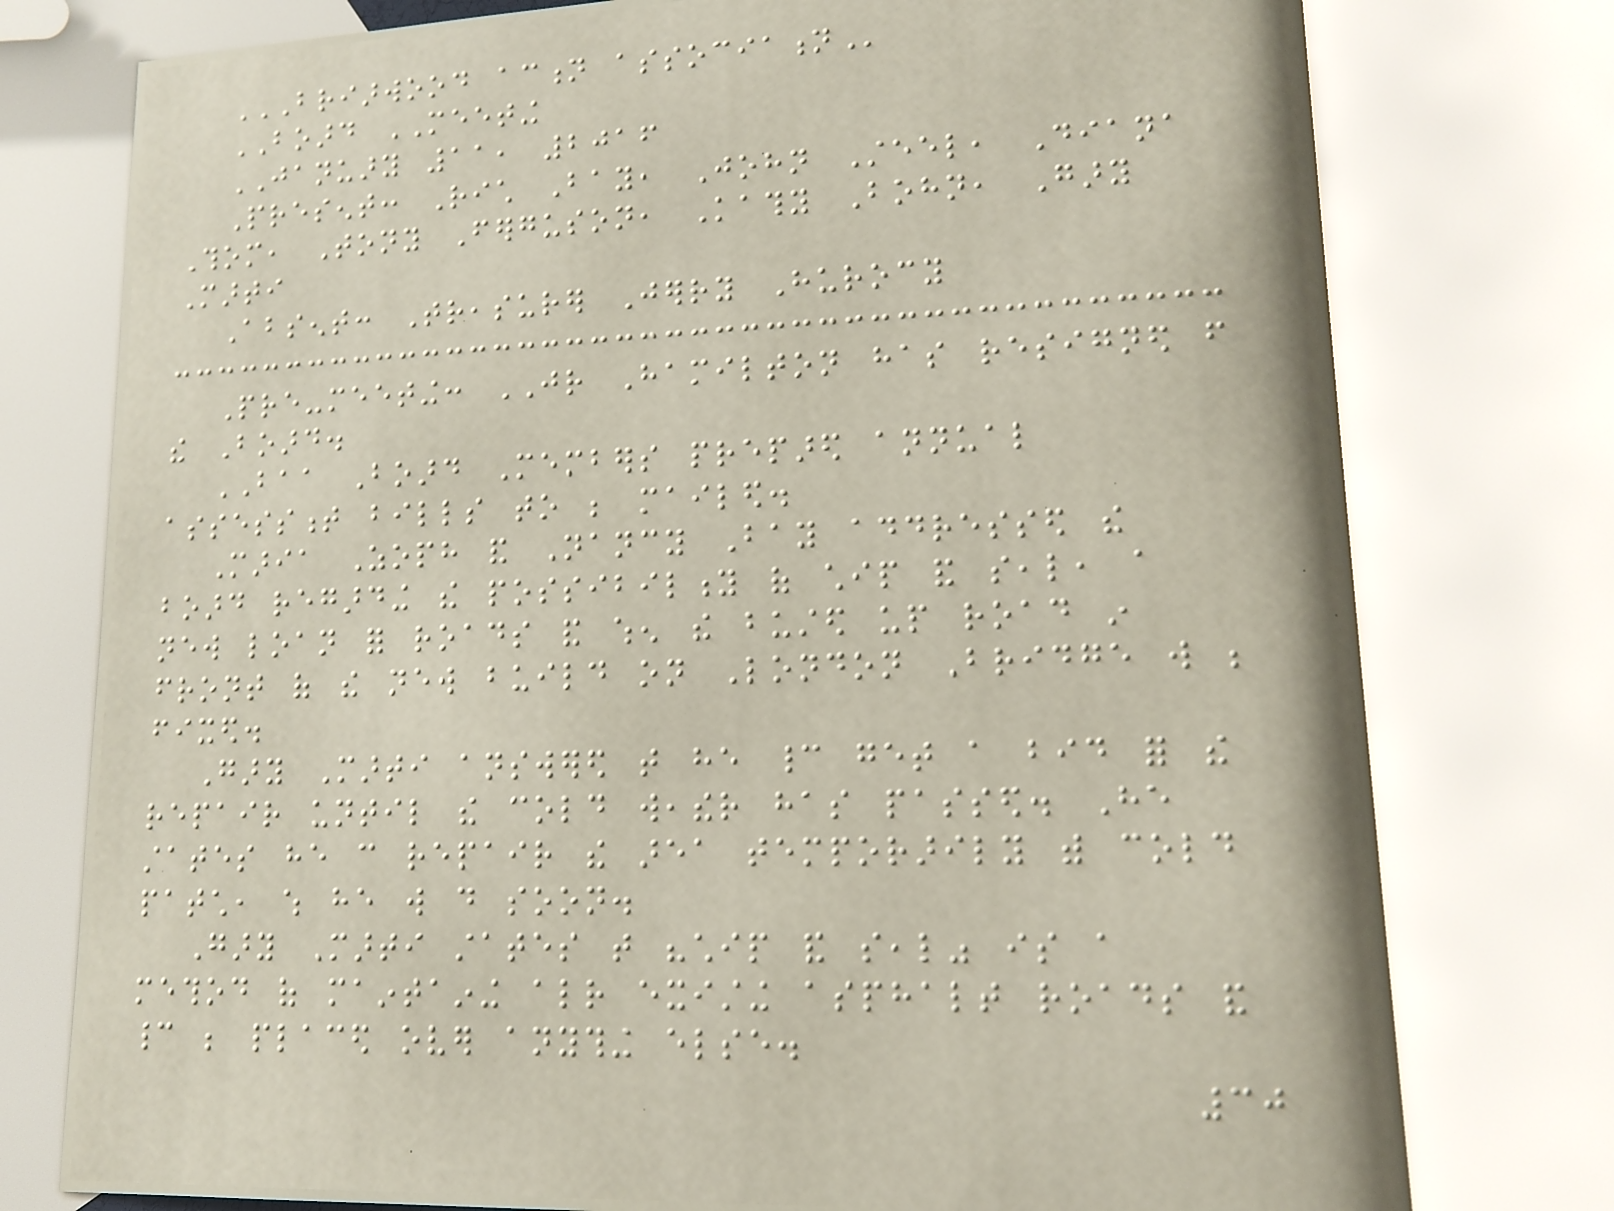BRIARWOOD ACTION ASSOCIATION
BOARD MEETING
JANUARY 11, 2016
Present: Rich Bay, John Steel, Diana
Thom, Tony Ferguson, Kathy Bohn, Gary
Marti
Absent: Treasurer Jerry Hurocy
Pre-meeting: JR Hamilton has resigned from
the Board.
BAA Board Members prepared annual
assessment bills to be mailed.
Maria Zoph and Nancy Bay addressed the
board regarding the possibility of chip and seal, a
new loan for roads and when the busted up road in
front of the new build on London Bridge will be
fixed.
Gary Marti answered that he cannot get a bid for the
repair until the cold weather has passed. He
states he can repair the area temporarily with cold
patch, which he will do soon.
Gary Marti states that "chip and seal" is a
method of maintaining already existing asphalt roads and
cannot be placed over anything else.
30
